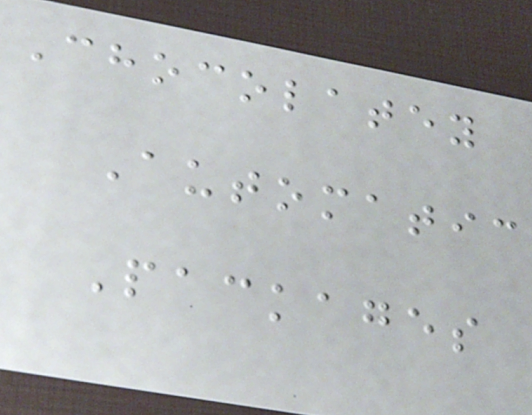Chocolatey
Automatic
Packages
